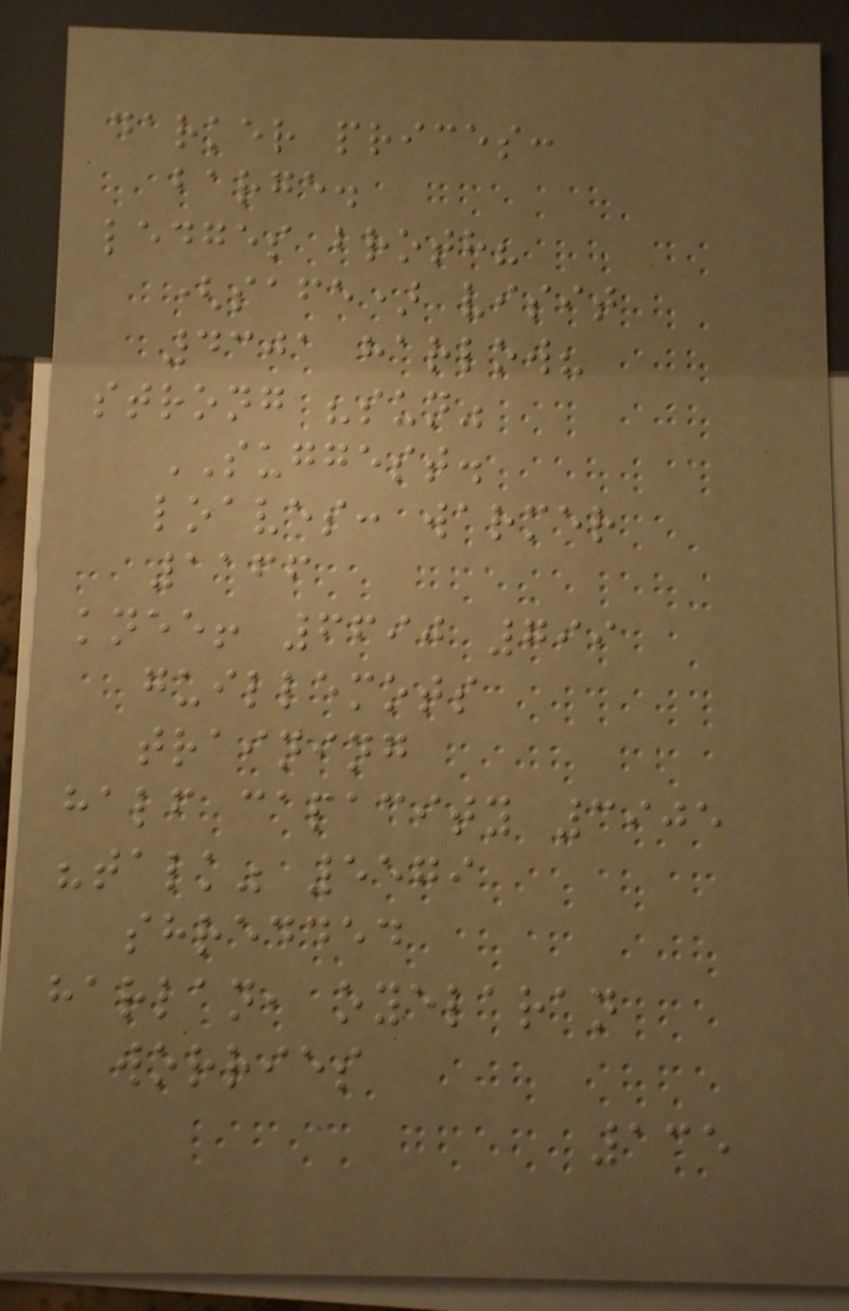darker prices:
barge.
ledges broth?
(safe) visit
4301 harlow?
strong "sun"
SUGGEST.
loaves: warmer
1166
knee! 6690 799
guillemots
training
half capacity 3905
"talk" 5579
shredded
harlan, oyelaran
worries
135
